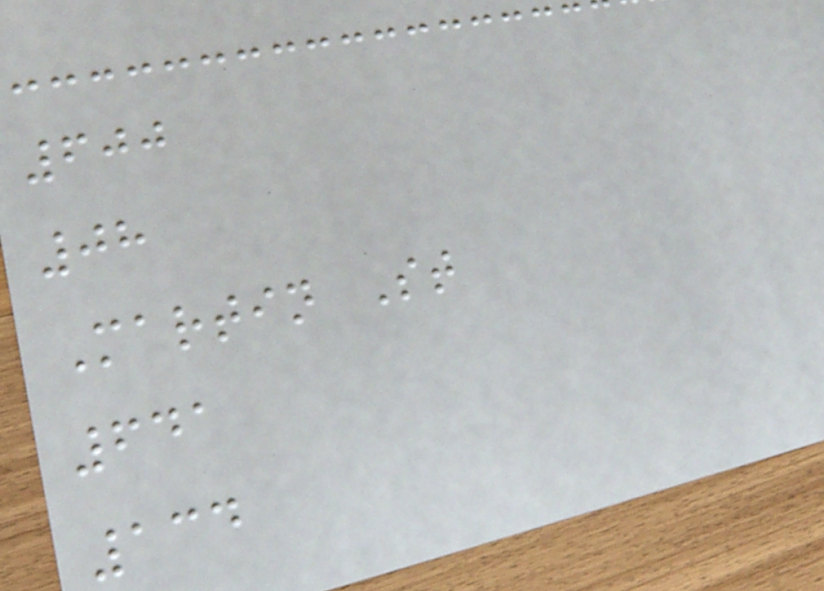600
08
Martin St
641
134
